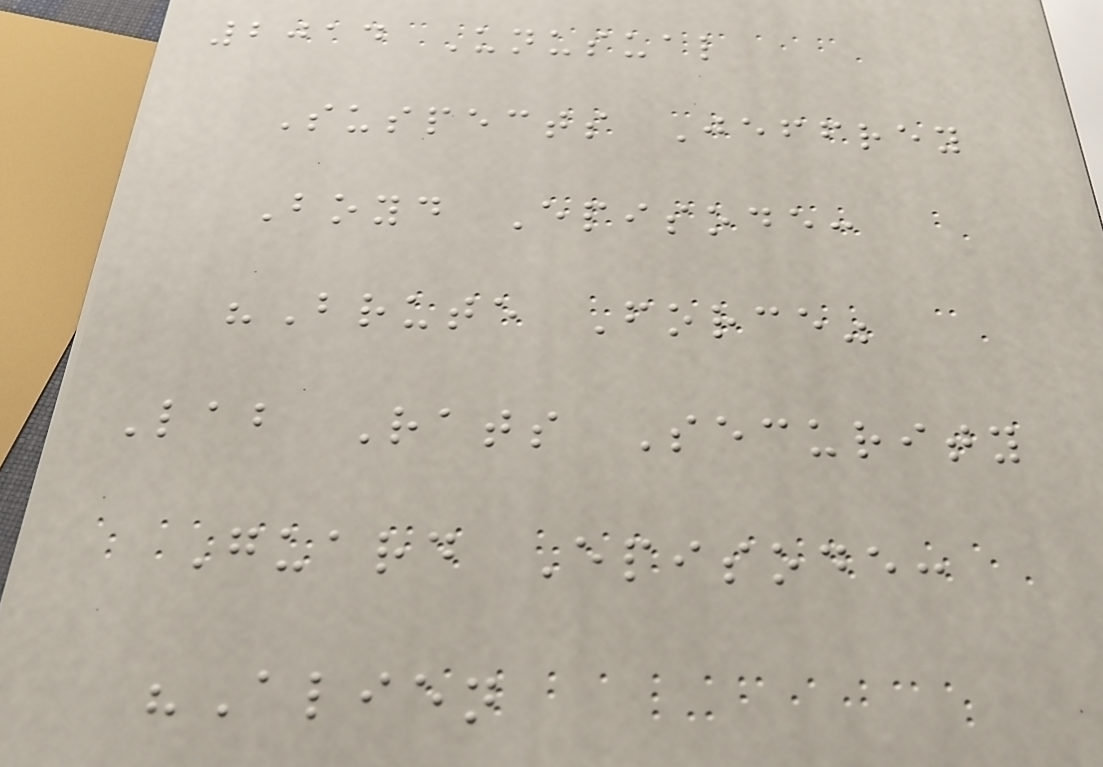2014 Unusual
Suspects Jeffrey
Boyd Episode:
"Brute Force"
Lab Rats Security
Guard Episode:
"Alien
